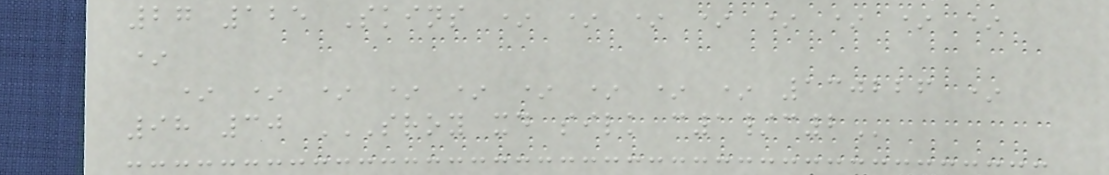27 125 Skins * * * * * * * *
*
* * * * * * * * * 130226 *
98 30 SROY XD SILK C1/C2
